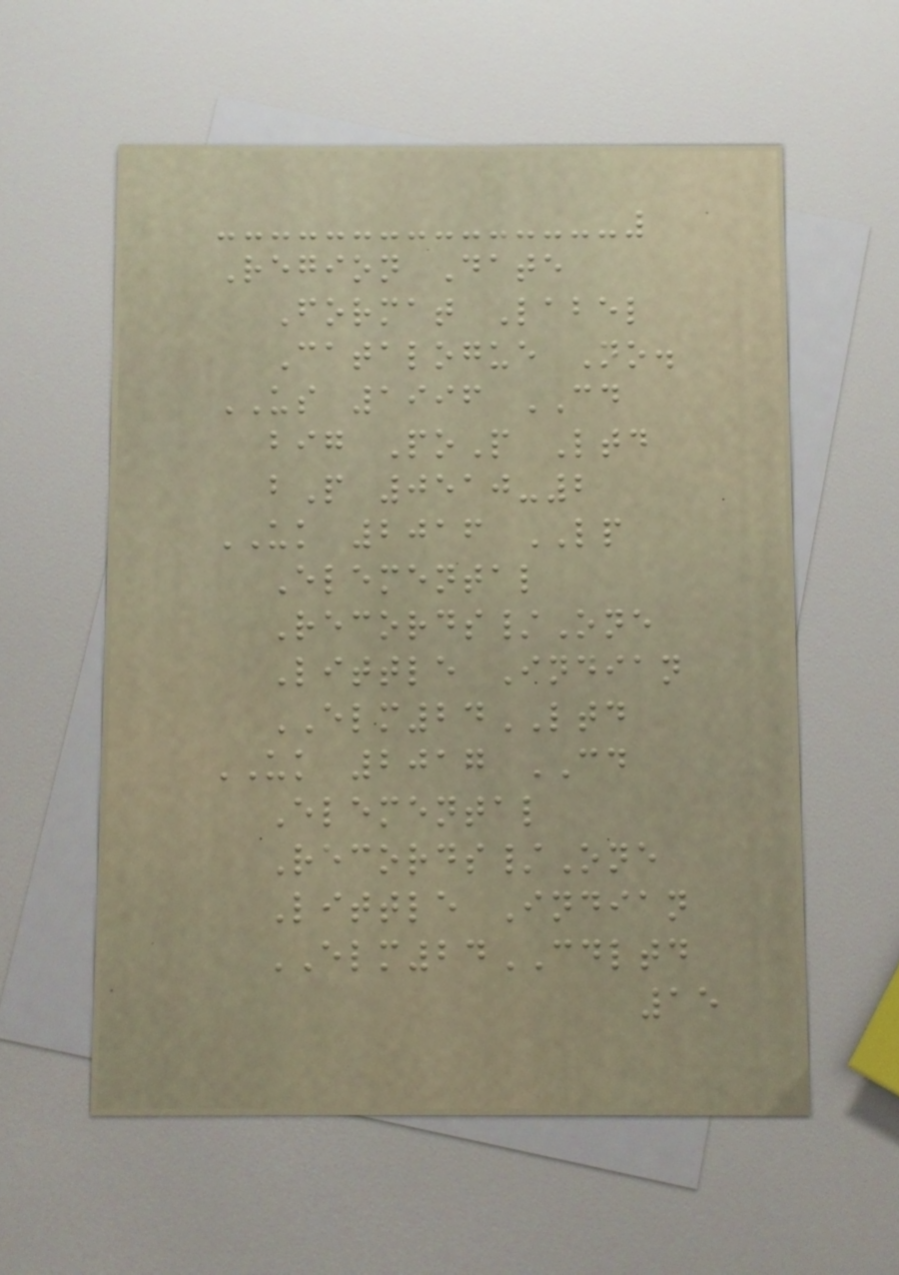Region Date
Format Label
Catalogue No.
US 1996 CD
big PoP Ltd
bP 0510-2
UK 2016 LP
Elemental
Records/One
Little Indian
ELM24LTD
UK 2017 CD
Elemental
Records/One
Little Indian
ELM24CDLTD
15
